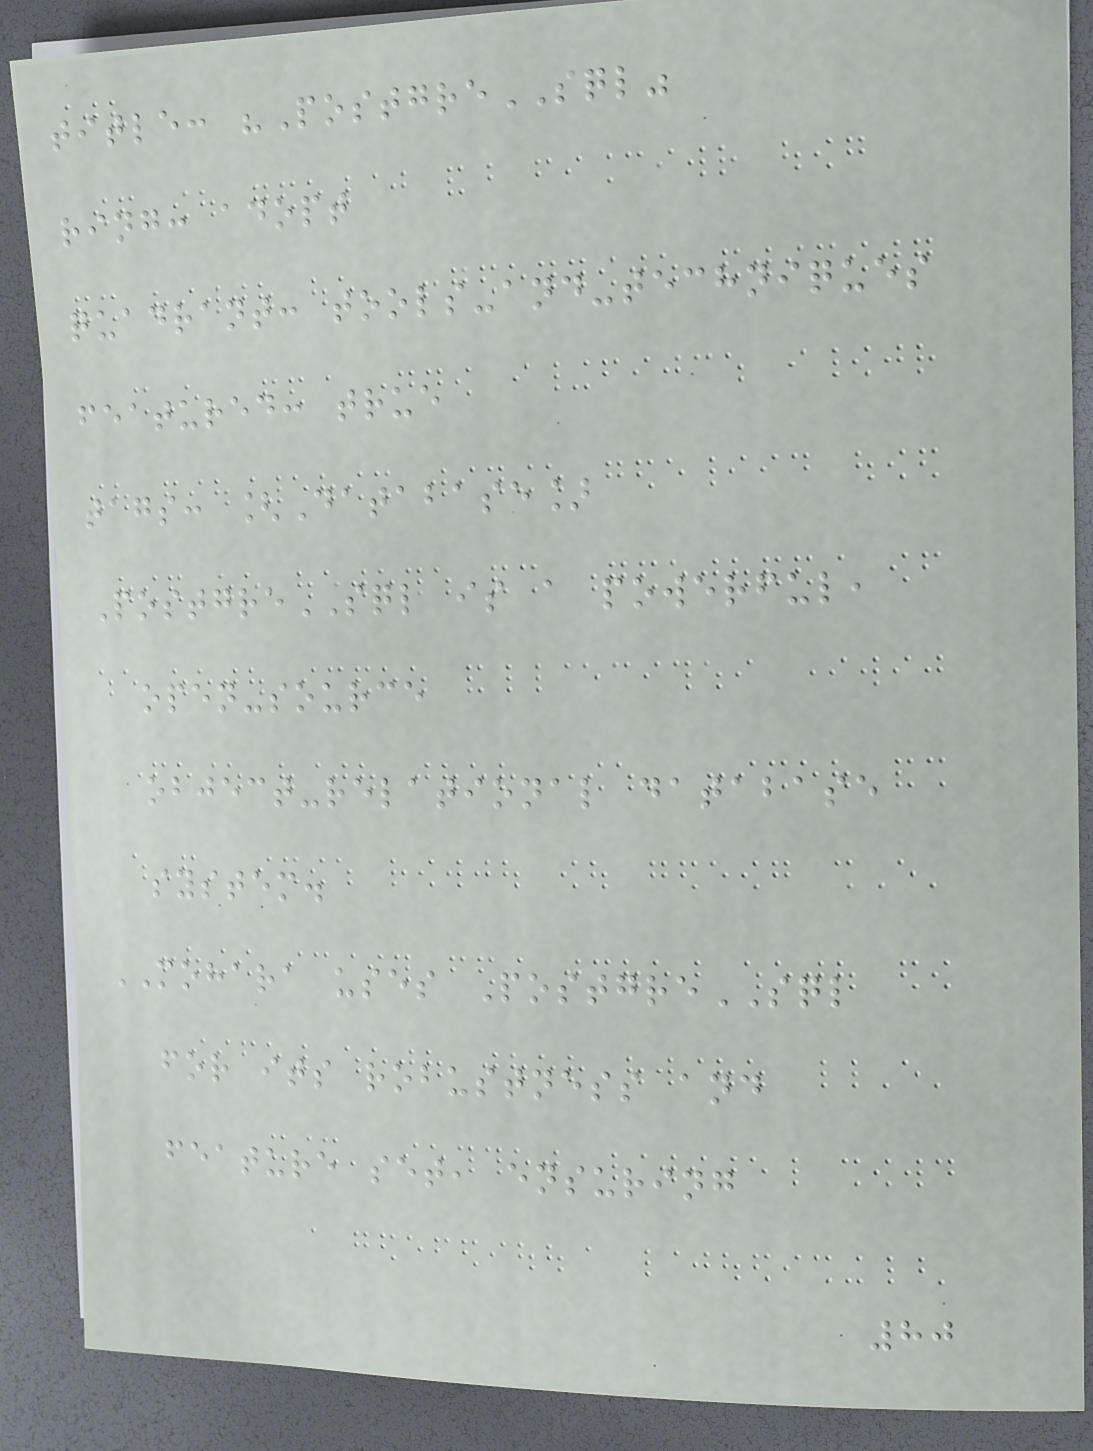title: "PostgreSQL"
ring: adopt
quadrant: tools-and-techniques
featured: true
tags: [Database]
PostgreSQL is a powerful,
open-source
object-relational database
system.
MOHARA uses PostgreSQL
for its robustness and
feature set, ensuring
80
